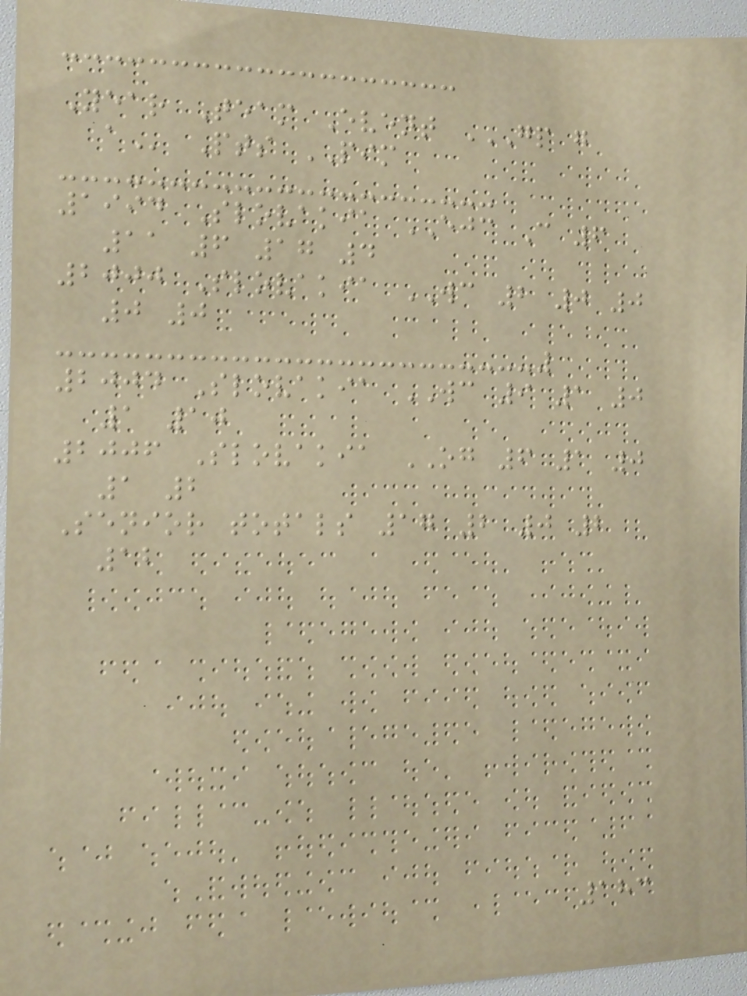Year Team Event GP G
A Pts PIM
1994 Slovakia EJC C 6
11 6 17 4
2000 Slovakia WC 2 0 0
0 0
2004 Slovakia WC 9 1 0
1 10
2006 Slovakia OG 6 1 0
1 2
Senior totals 17 2 0 2
12
183
